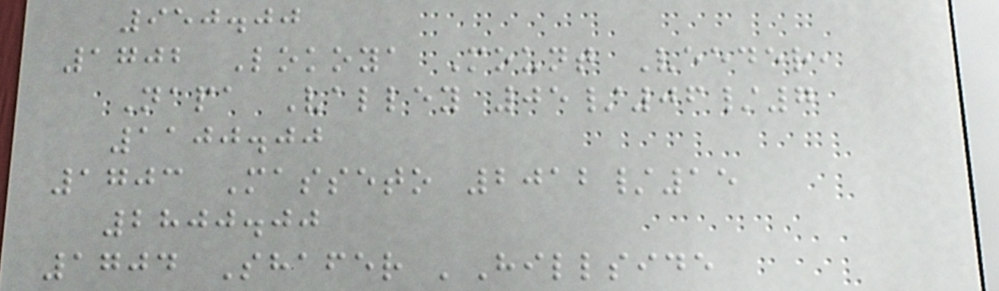950.00
1702 Lokoya Mount Veeder,
Napa Valley 05/06/7
1100.00
1703 Masseto 2012/15
2800.00
1704 Shafer 'Hillside
